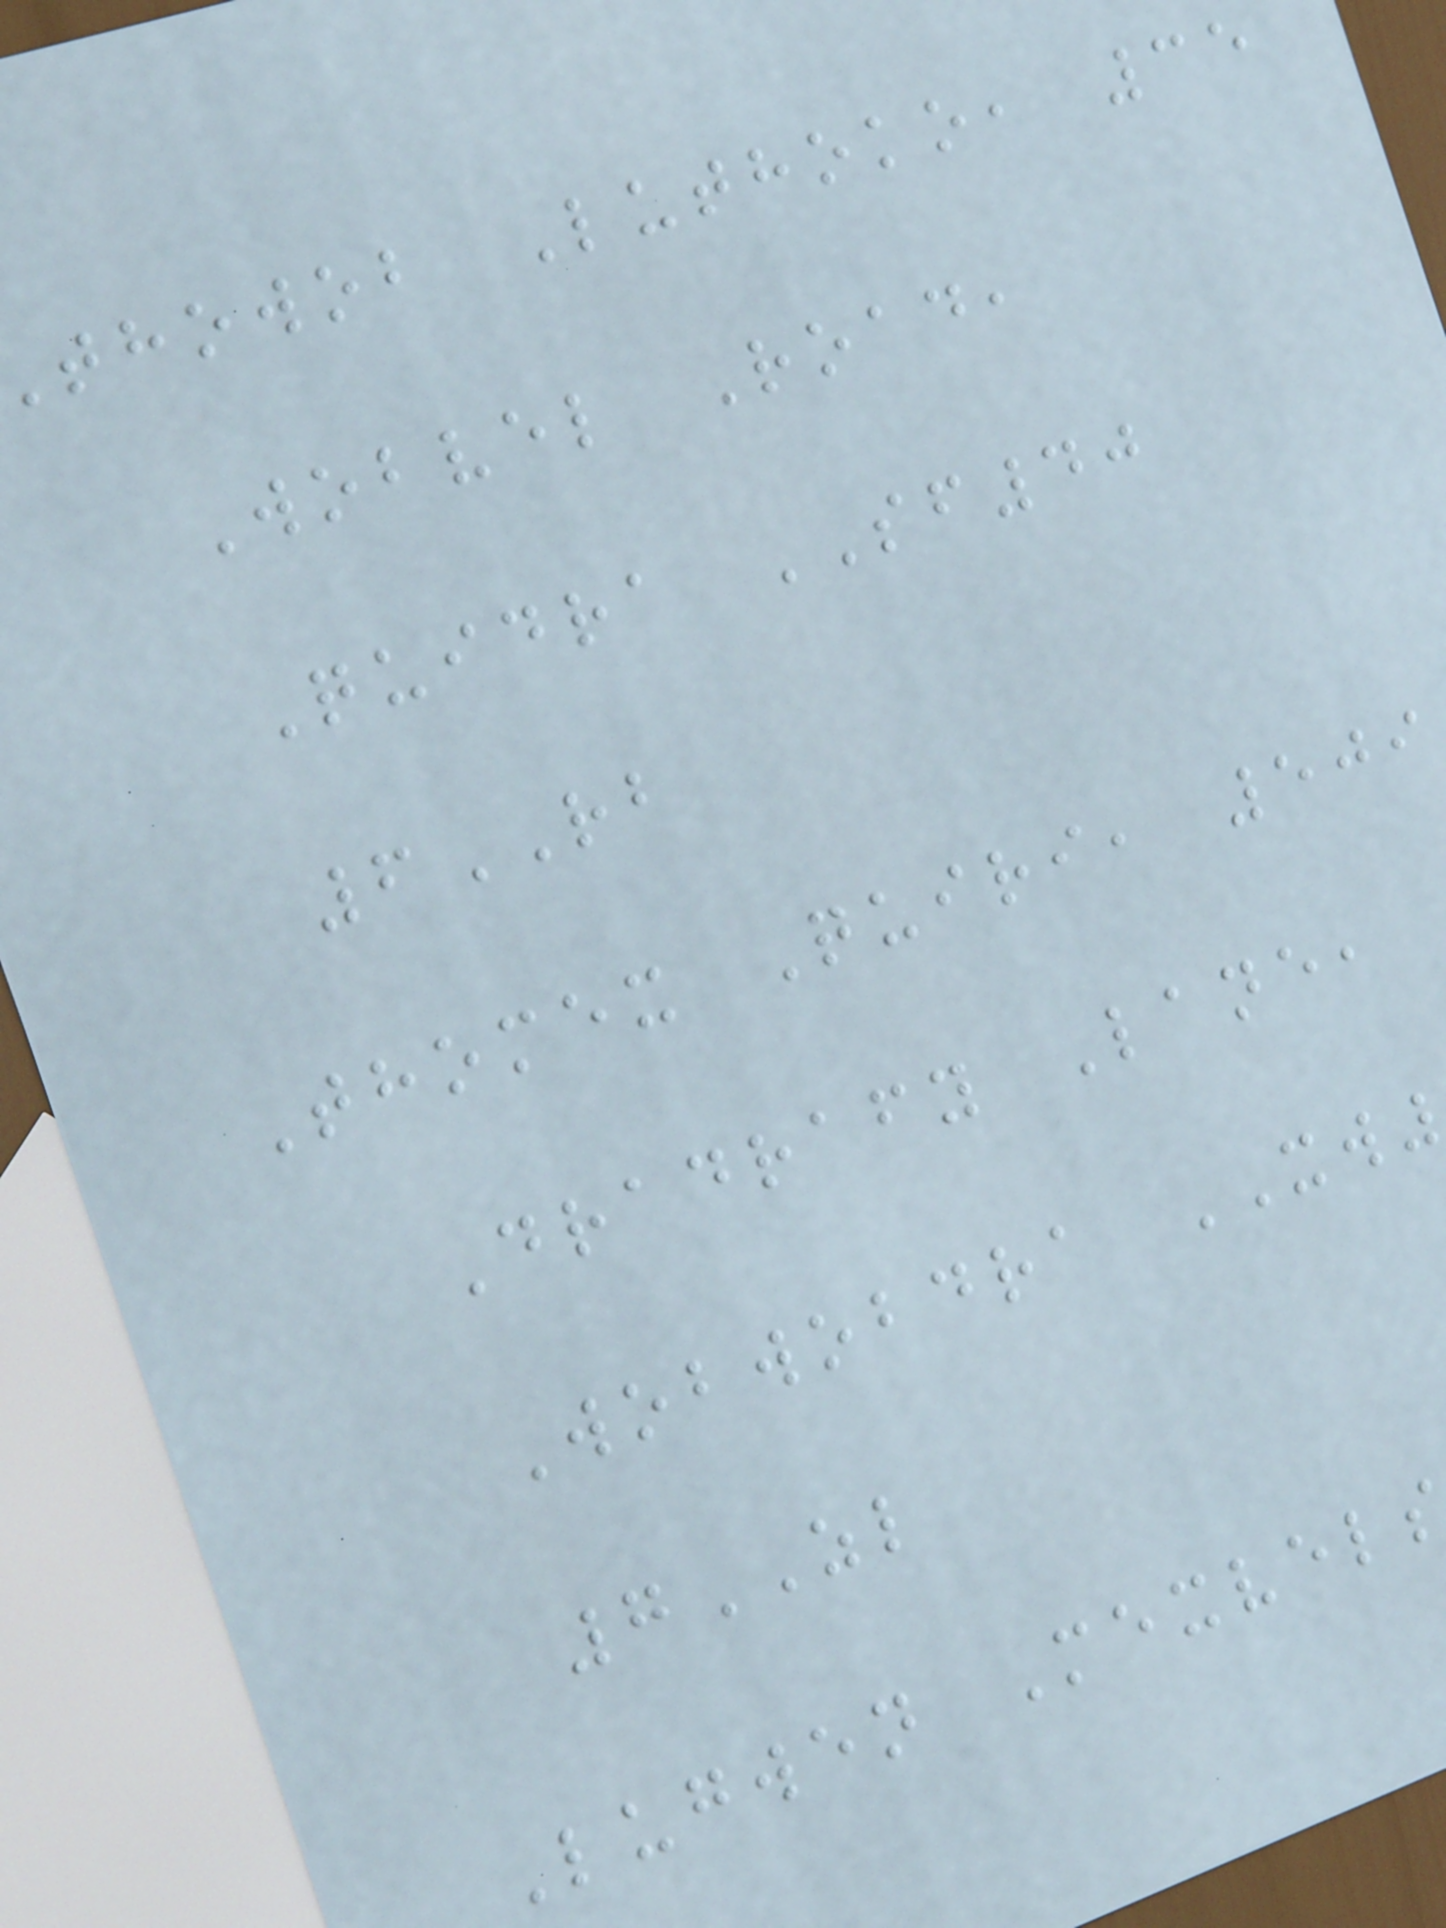thowob Luthoko, 35
Wobvel Road,
Quidra SF40
6RB
Thomex Quiri, 509
Dradrafy Lane,
Wobwobdra XW
7ZL
Lugwen Mexvel
